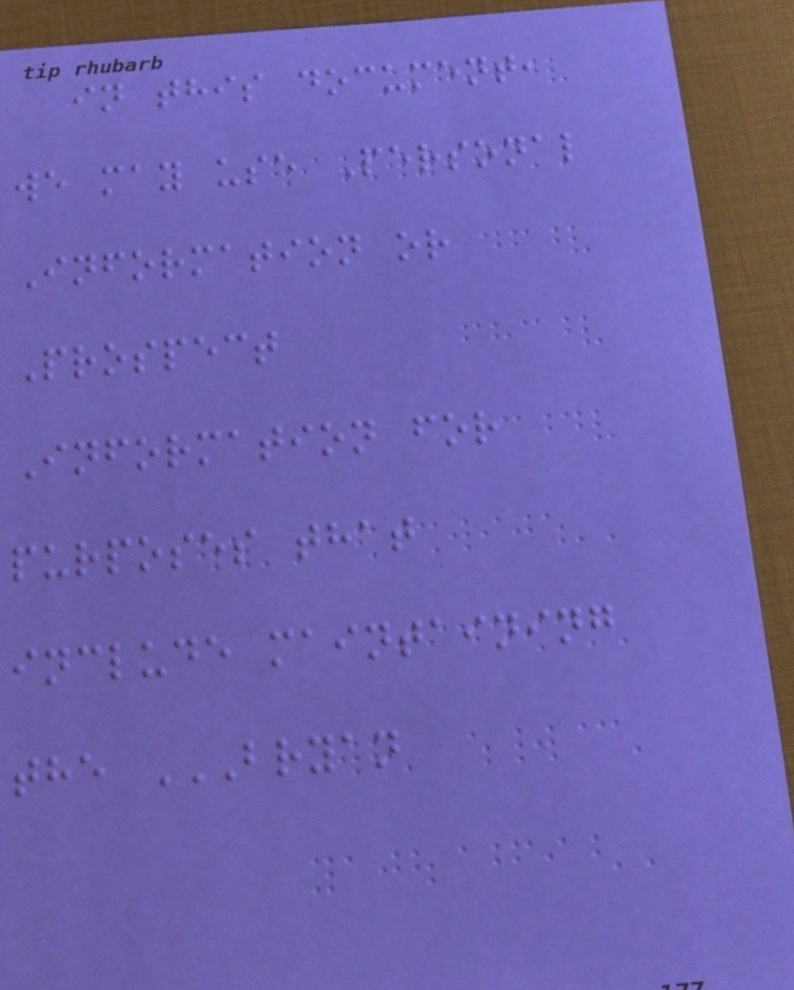in this document,
we may use Personal
Information or
Prospect
Information for
purposes that
include maintaining
the BRYAN
